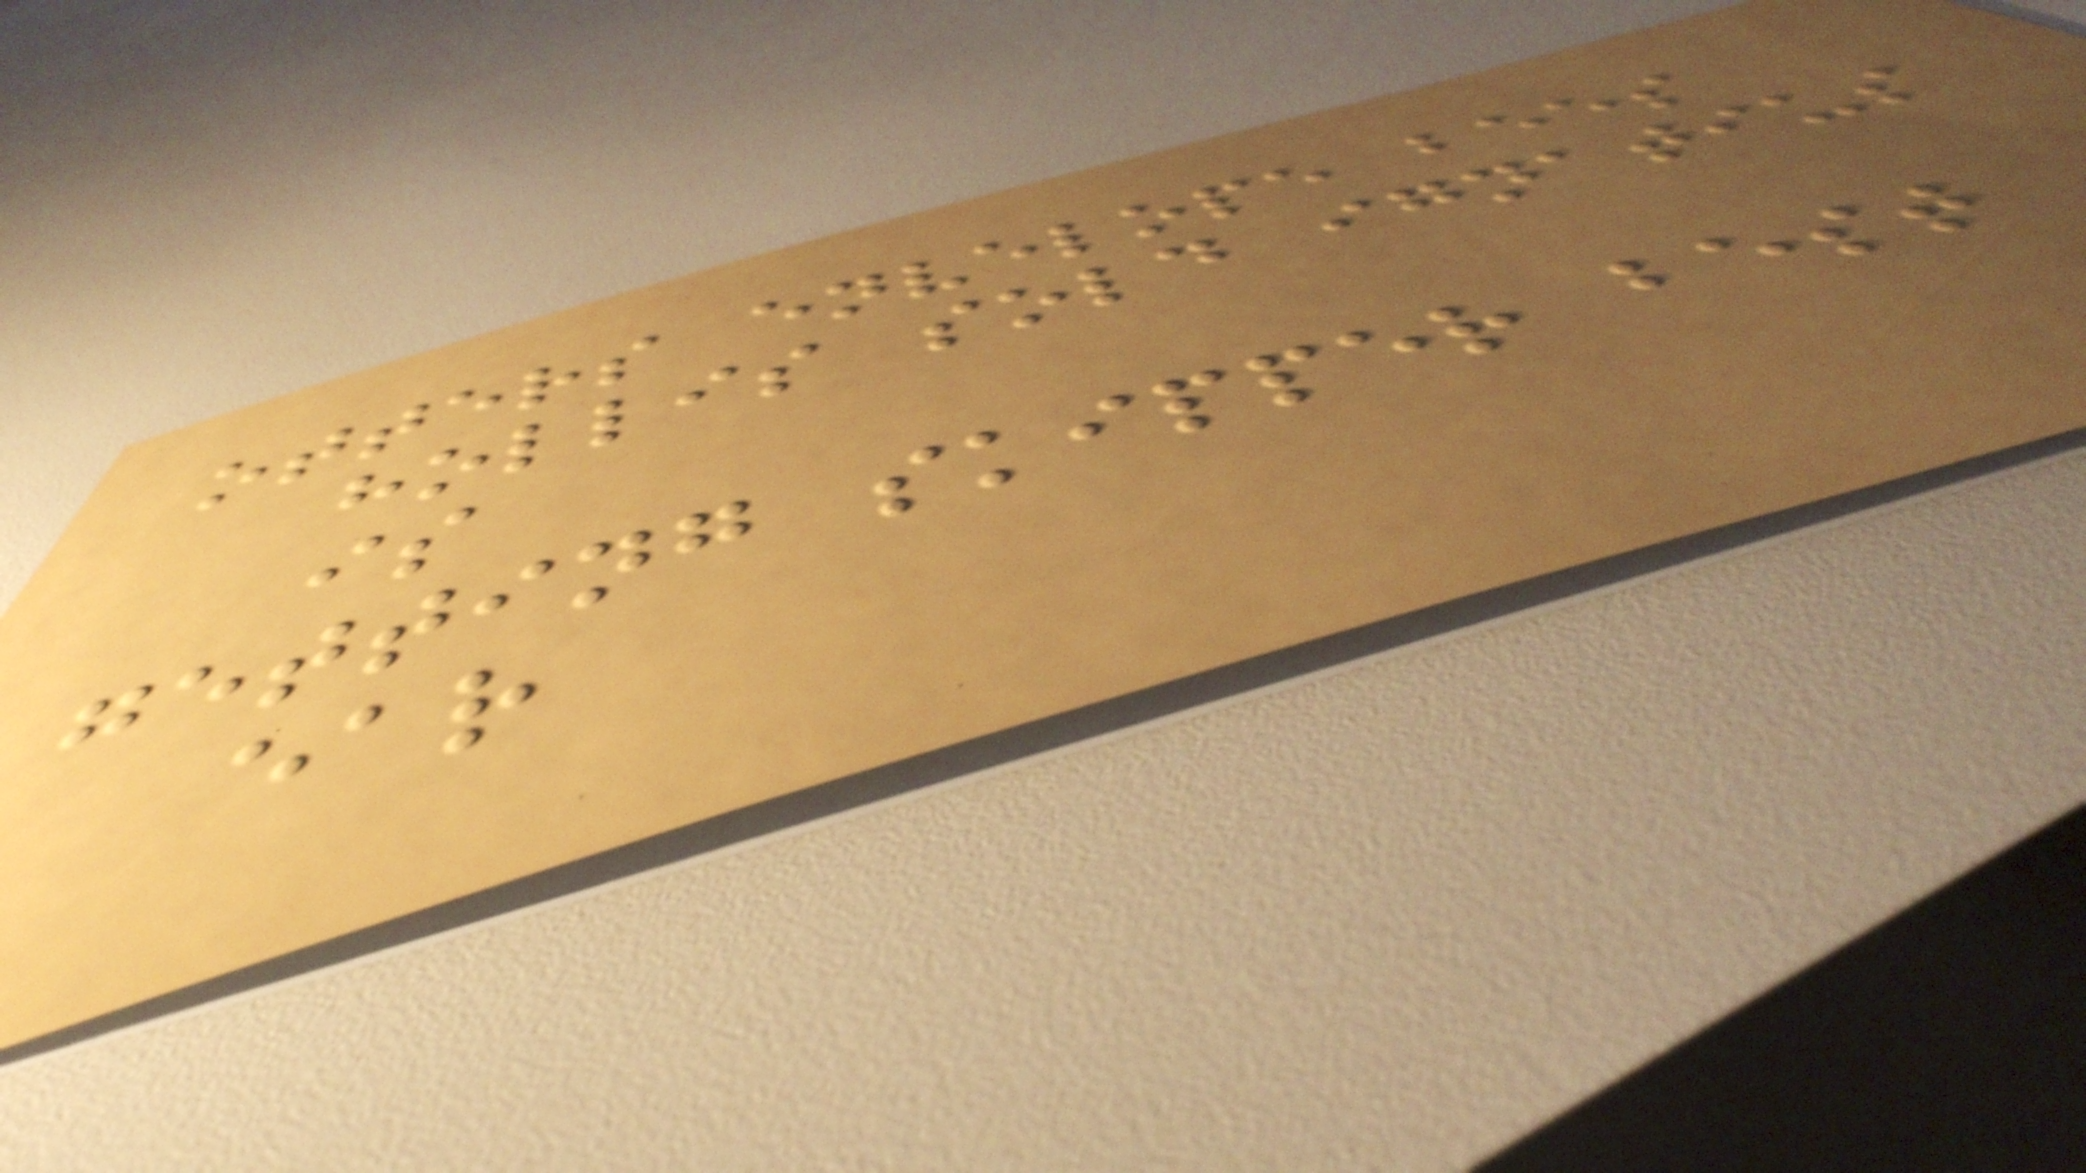otters envelope bees
hollis sold ignatius
is
getting skipper best
ear
